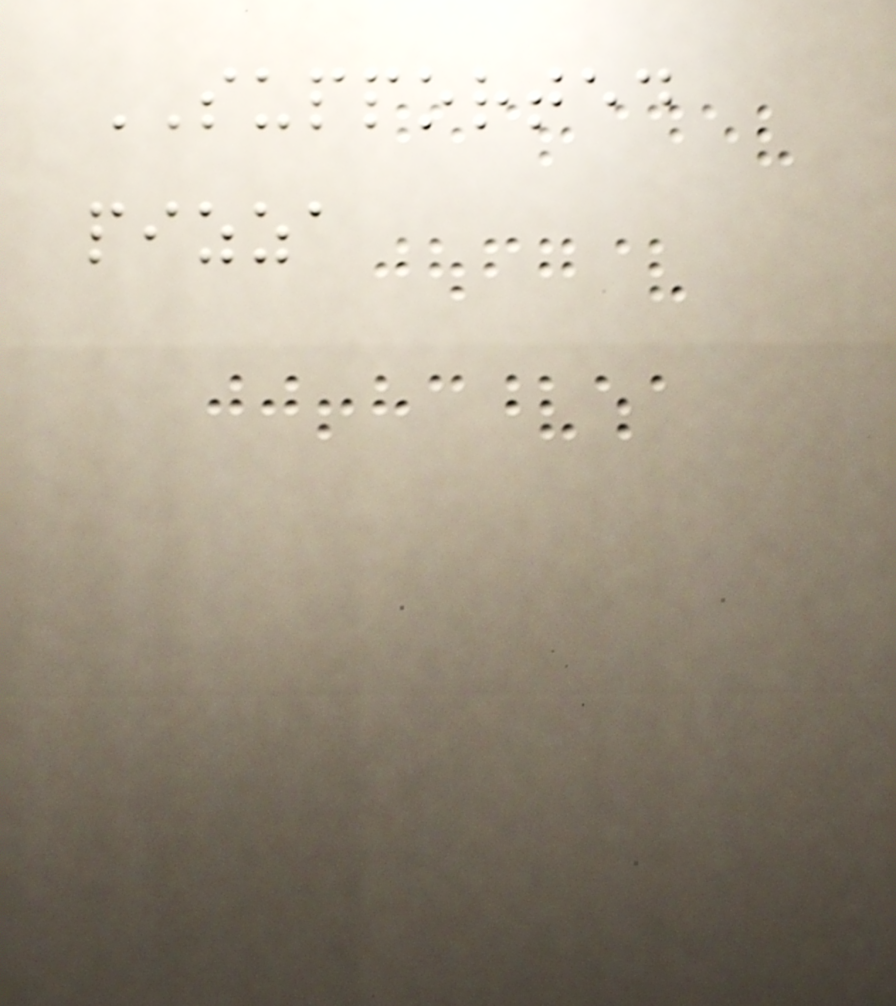SUPPORTED
pizza
